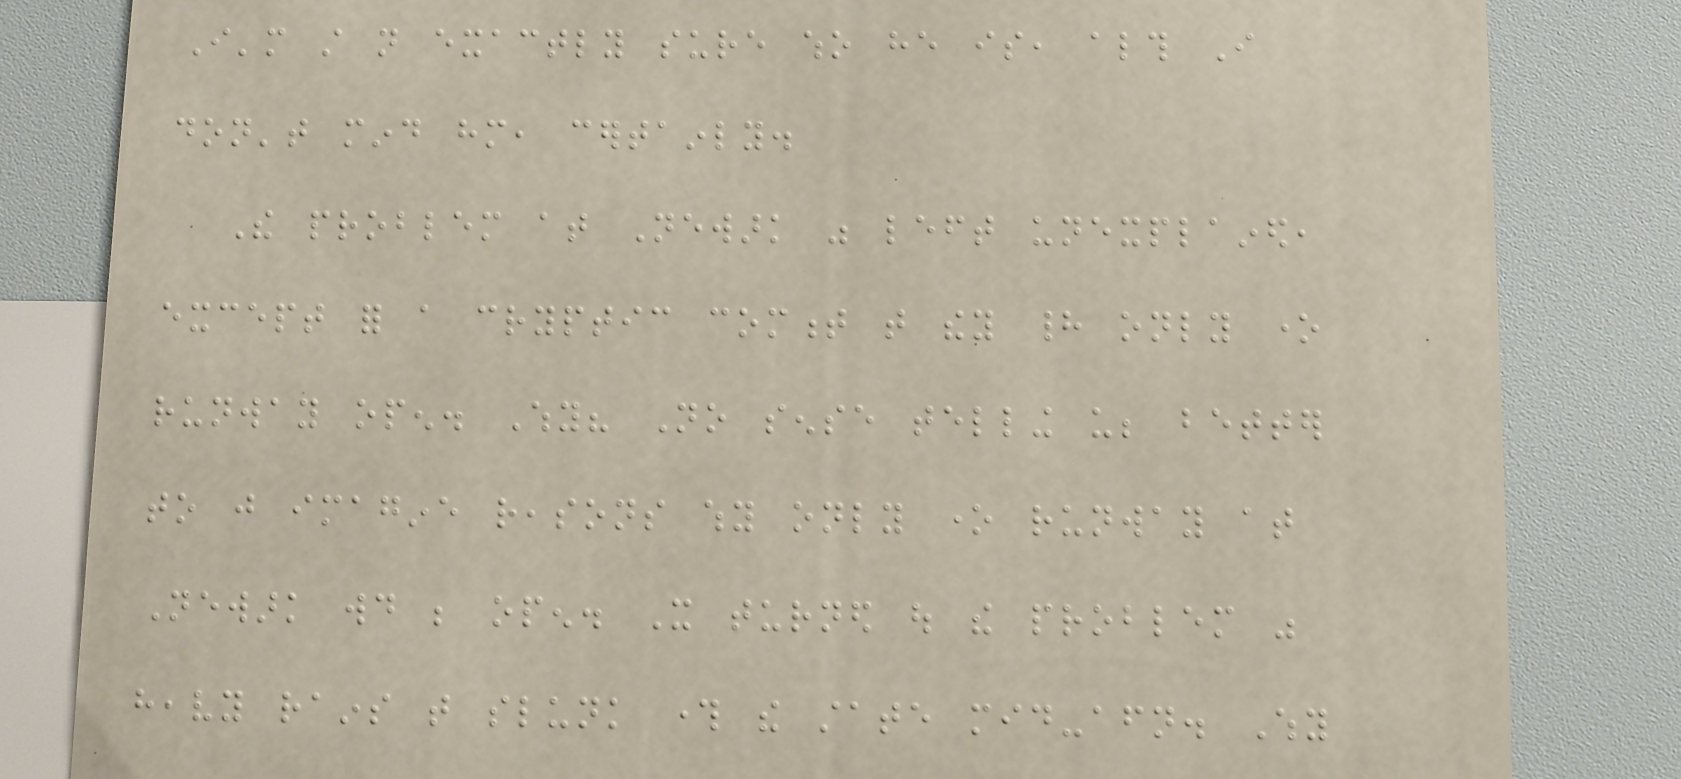I'm still not exactly sure who he is, although I
don't mind him, certainly.
The problem at Newark was left unexplained,
except for a cryptic comment that they had only one
runway open. Why? No sense telling us; better
to just imagine reasons why only one runway at
Newark would be open. It turned out the problem was
heavy rains that slunk through the state mid-afternoon. Why
